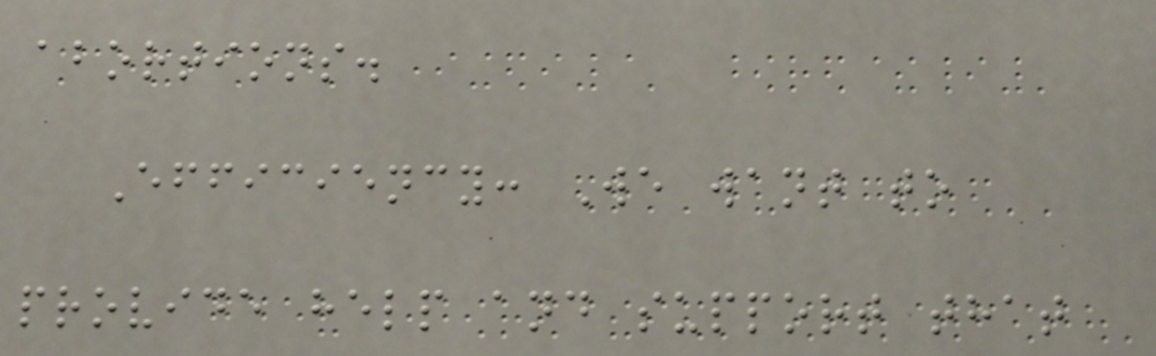abortions.
Efficiency: We want to
provide help and support that
